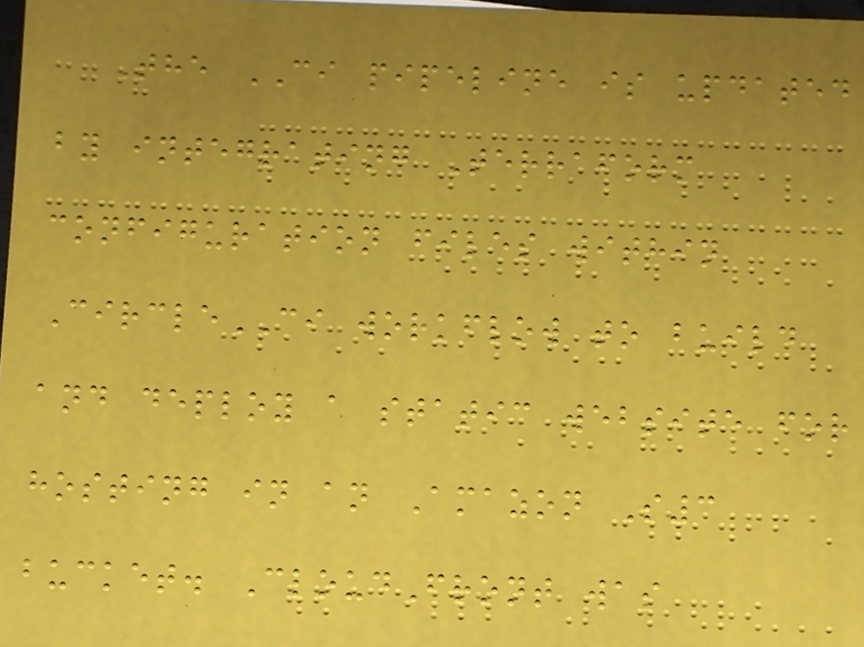The CI pipeline is updated
by integrating Terraform
configuration files within
CircleCI workflow to build
and deploy a static website for
hosting in an Amazon S3
bucket. CloudFront was
